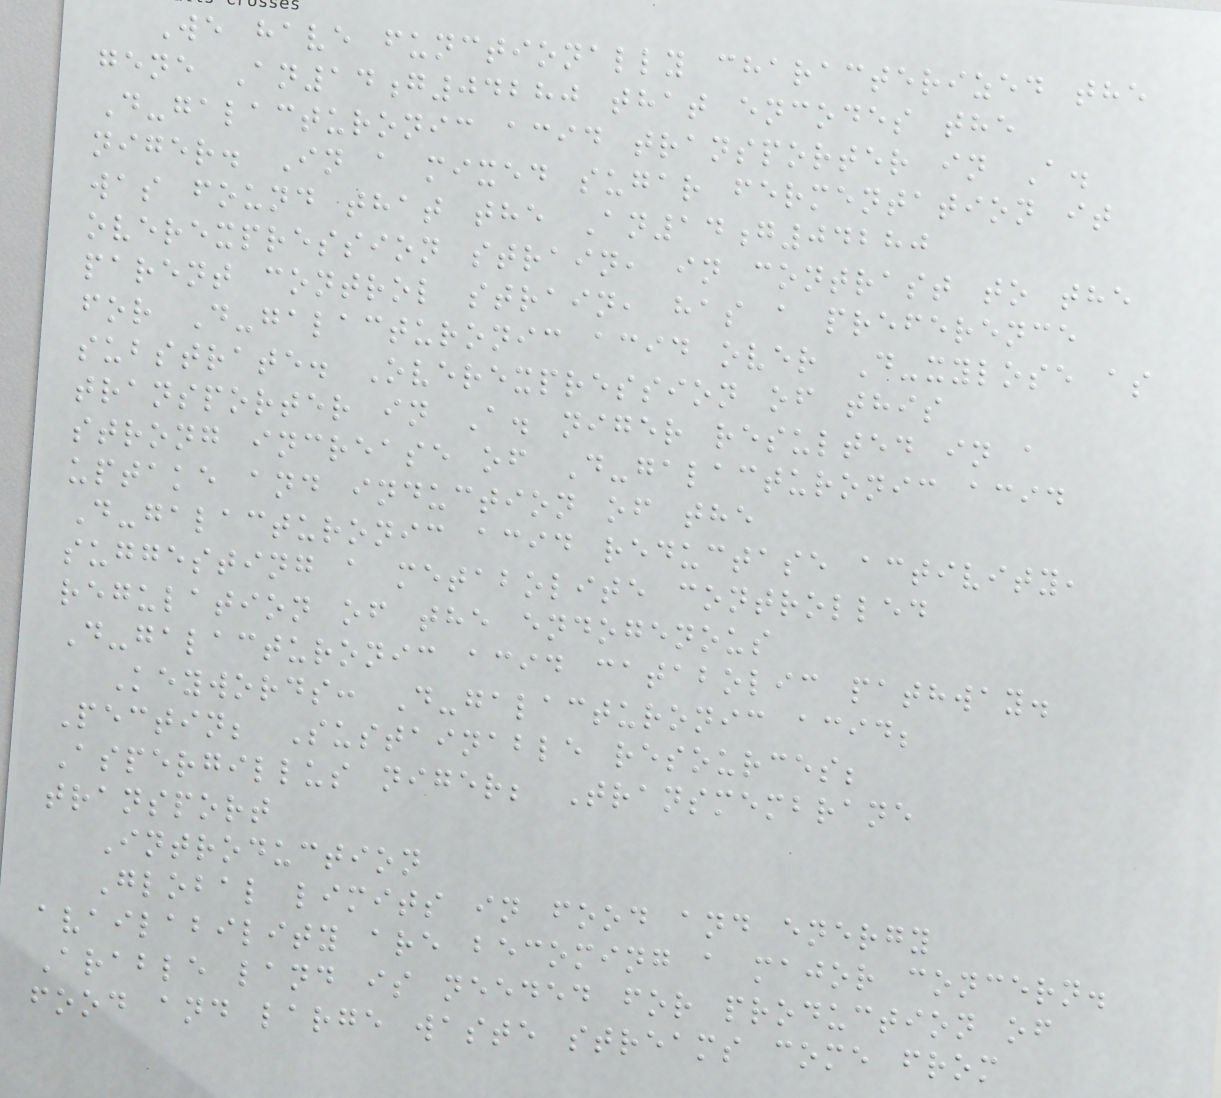We have functionally characterized the
gene An14g04280 that encodes the
D-galacturonic acid transporter in A.
niger. In a mixed sugar fermentation it
was found that the An14g04280
overexpression strain, in contrast to the
parent control strain, has a preference
for D-galacturonic acid over D-xylose as
substrate. Overexpression of this
transporter in A. niger resulted in a
strong increase of D-galacturonic acid
uptake and induction of the
D-galacturonic acid reductase activity,
suggesting a metabolite controlled
regulation of the endogenous
D-galacturonic acid catabolic pathway.
Keywords: D-galacturonic acid;
Pectin; Sustainable resources;
Aspergillus niger; Transmembrane
transport
Introduction
Global limits in food and energy
availability are becoming a major concern.
Arable land is needed for production of
food and large waste streams come from
